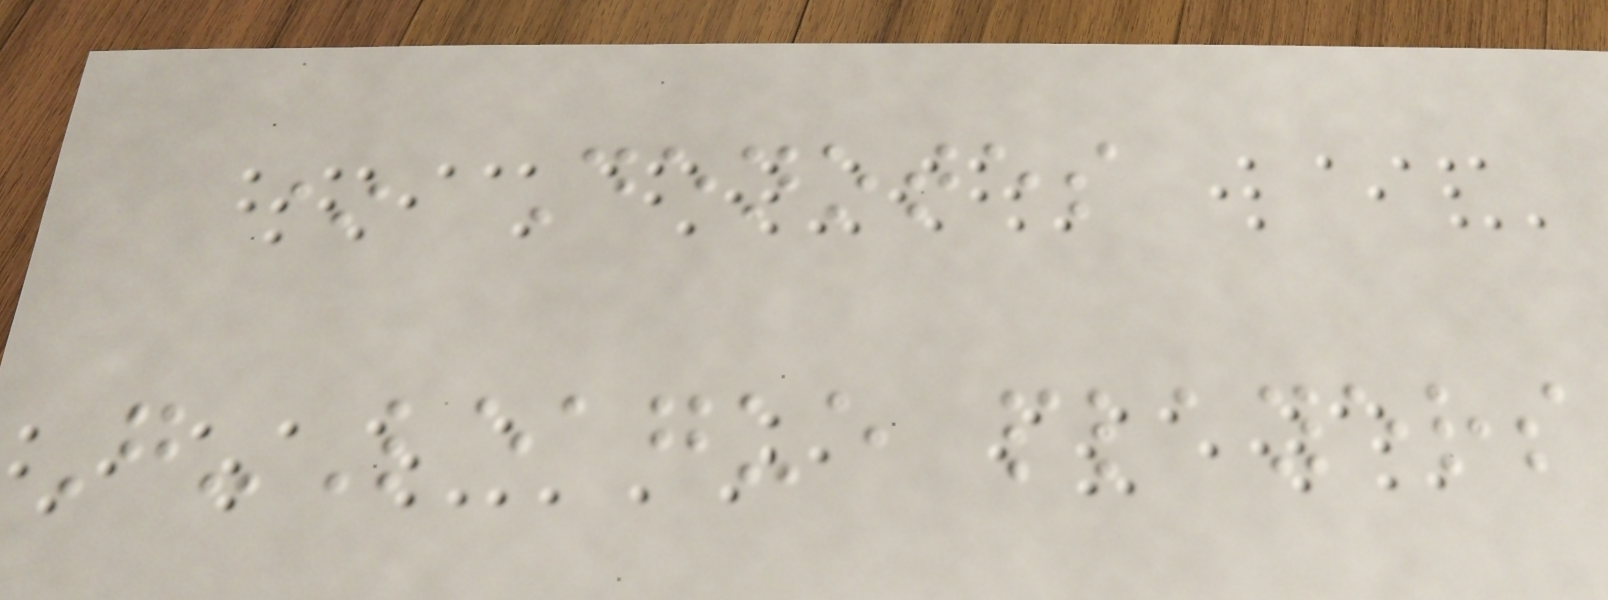* Denotes
G-League players
